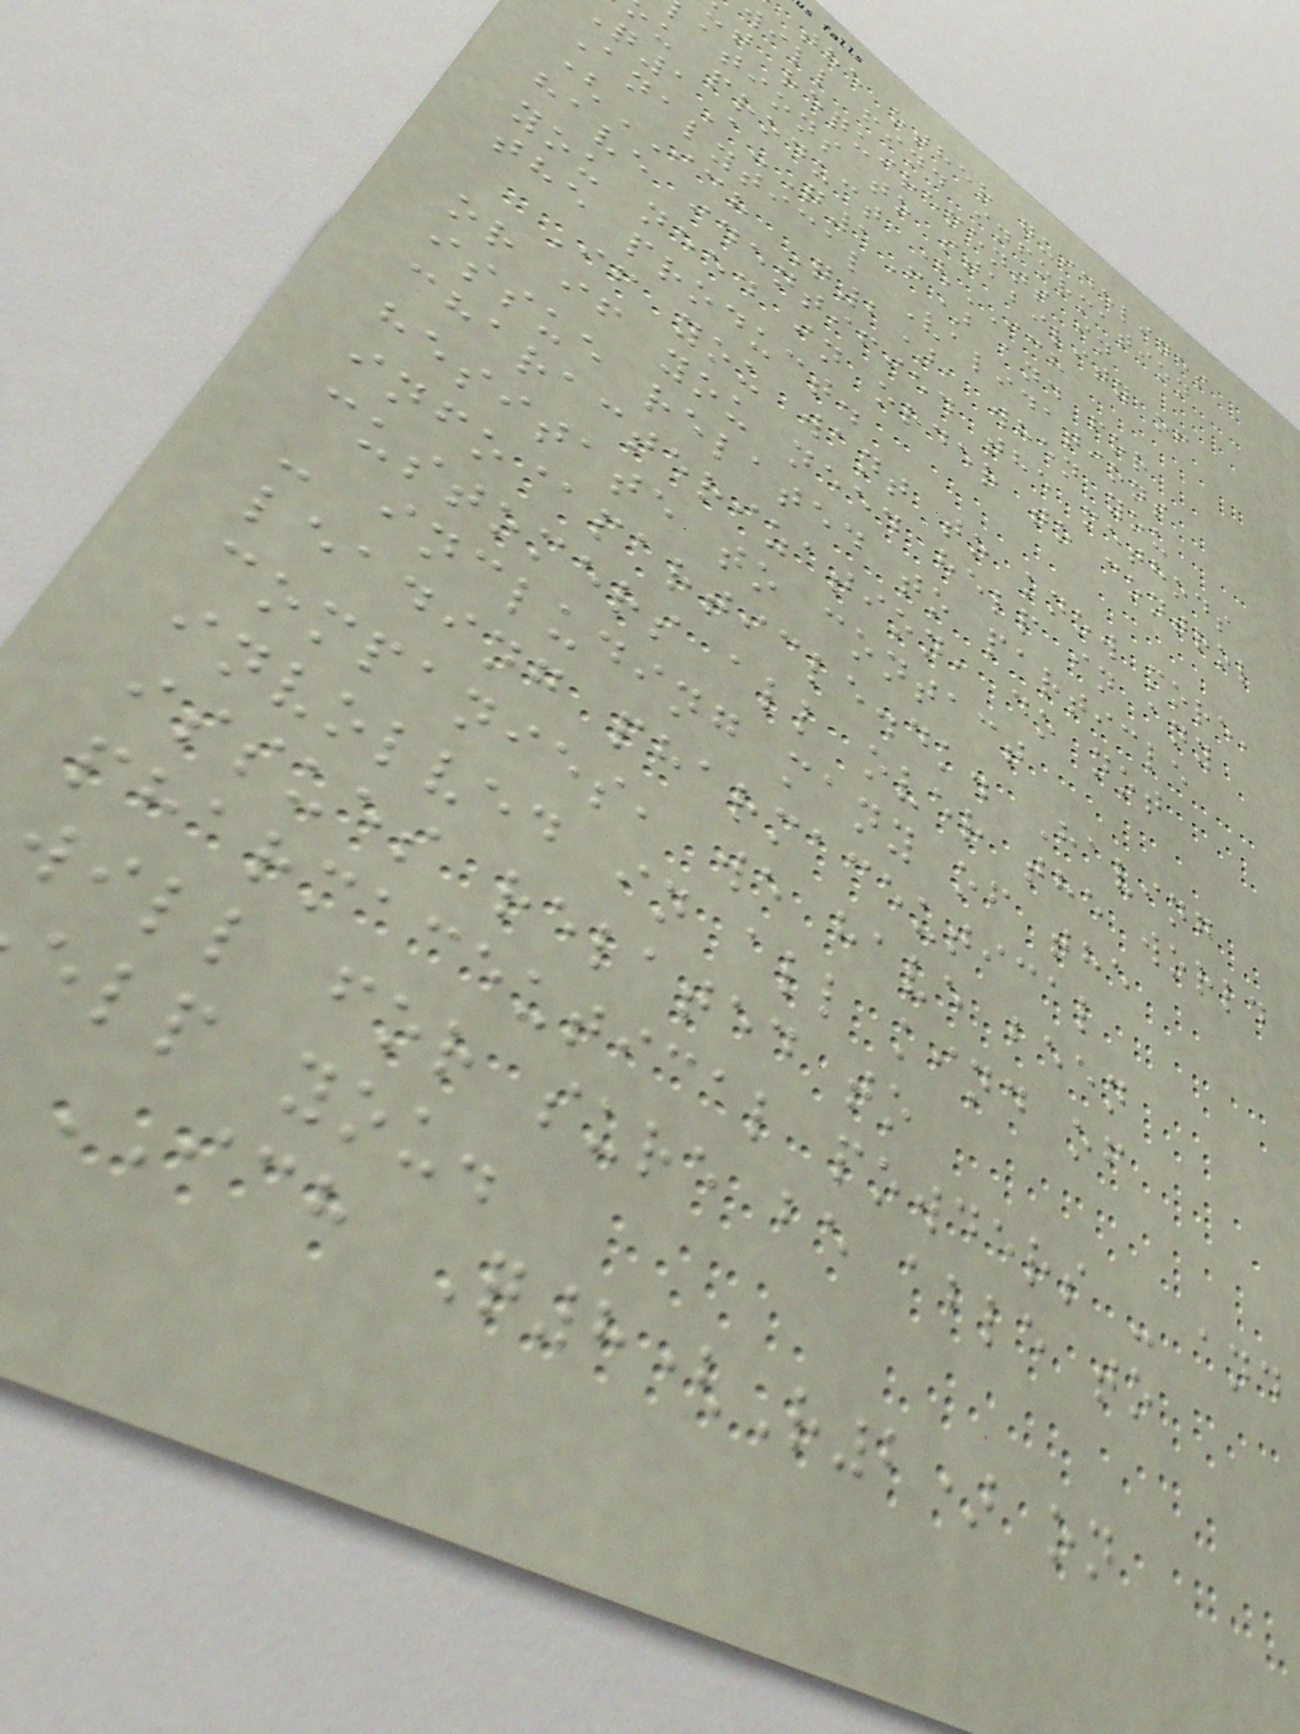the other guidelines
will find information
t requirements in
ations to stability of
u product (ICH
1A-Q1F) and for
Analytical Validations
(ICH Q2), when you
have identified the methods
you need in order to control
the product.
If you want to know more,
or if you need help in any
issue related to particle
characterization, do not
hesitate to contact
info@particle.dk. Having
customers all over the world
- including many of the
leading pharmaceutical
companies, we have been
involved in all kind of
issues related to
pharmaceutical powders - and
will for sure be able to
elp you.
ICH Q8(R2) on
